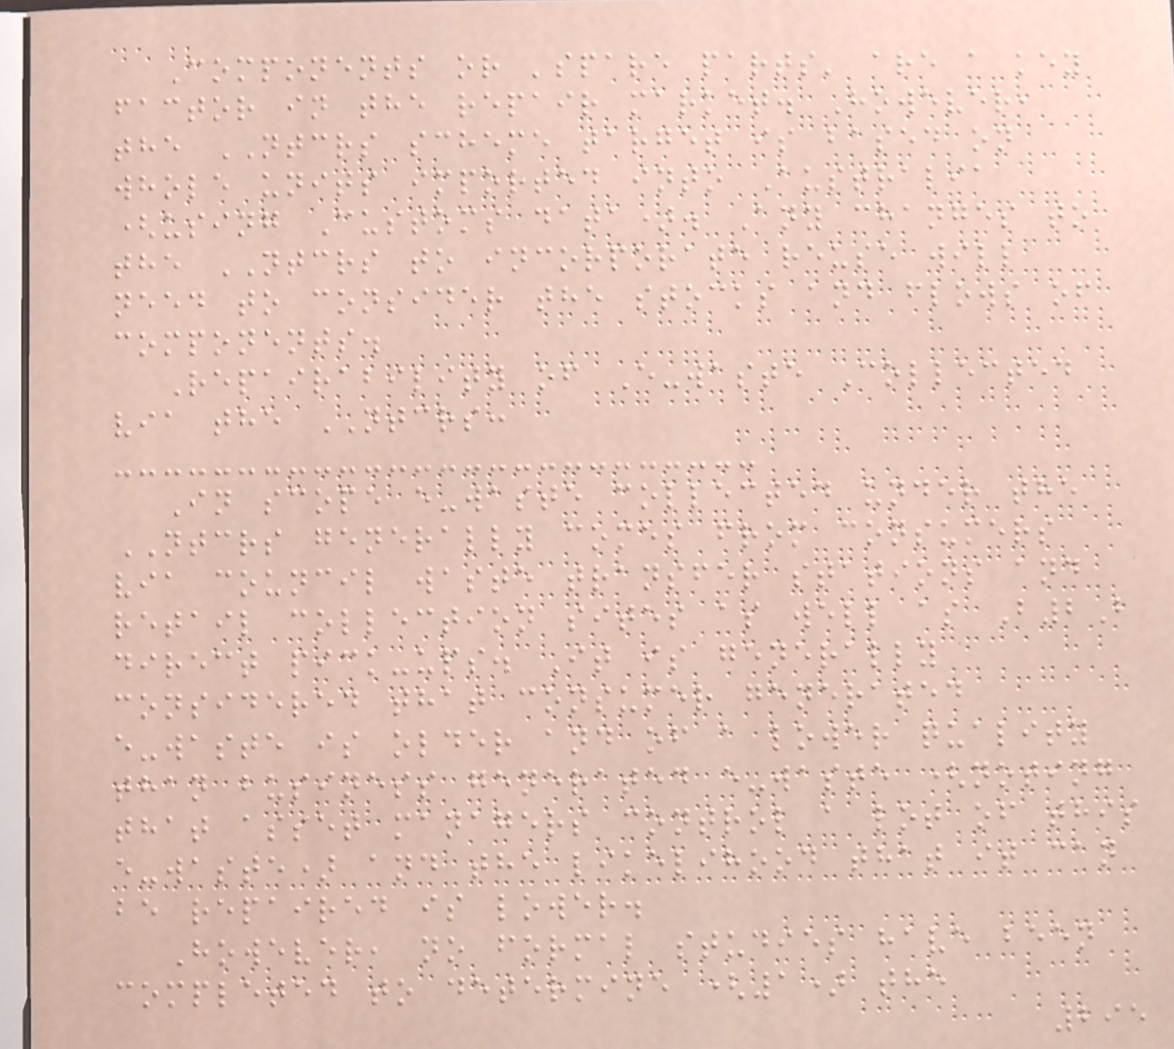Components or 'spare parts' are a key
factor in the repair market. However,
the NTCRS scheme target is based on
whole units imported into Australia
(using Customs data). Any changes to
the NTCRS to incorporate reuse will
need to consider the stocks and flows of
components.
Repairability of E-waste Collected
via the NTCRS:
In scope e-waste collected under the
NTCRS generally comes from consumers
via council waste transfer stations and
retail collection sites as well as B2B
direct pick-ups. It is generally
considered that consumer generated
e-waste is older and of a lower quality
than business generated e-waste (noting
that asset managers control a lot of this
e-waste) and the likelihood that it can
be repaired is lower.
However, no formal studies have been
completed to determine (1) the
295
